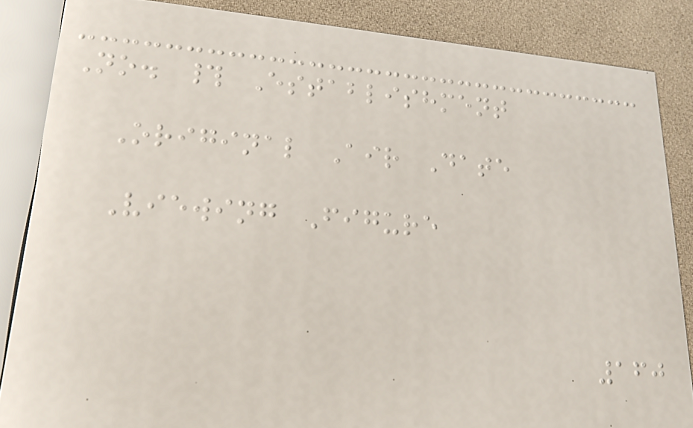No. # Establishment
Original Air Date
Viewing Figure
160
